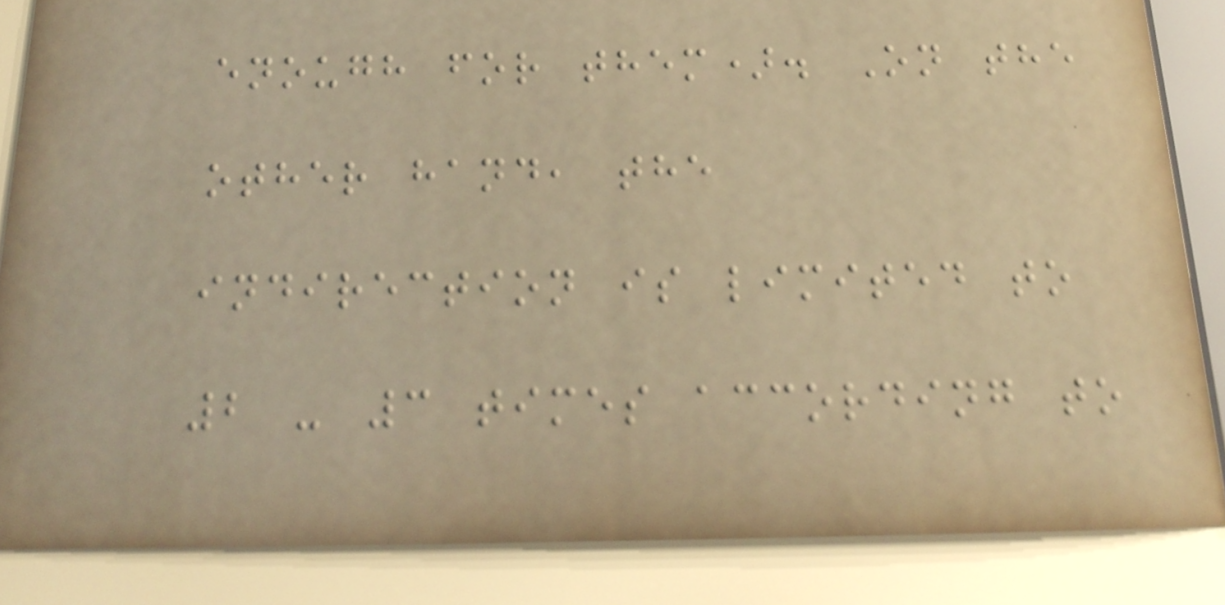enough for them). On the
other hand, the
indirection is limited to
2 - 3 times according to
